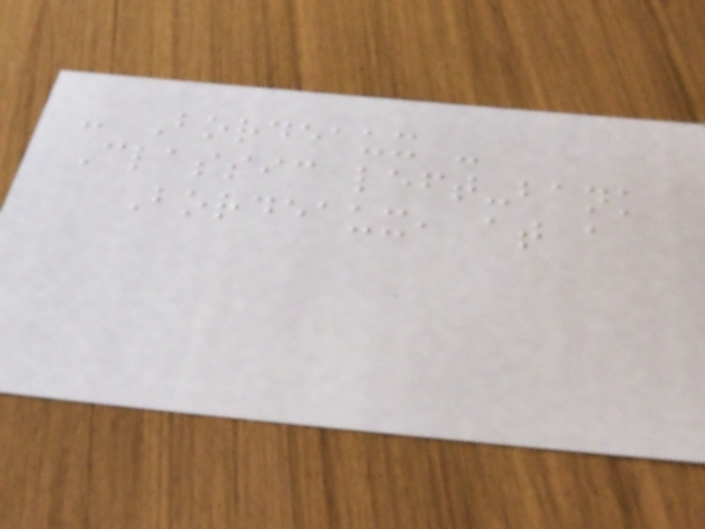- Bordeaux -
Classic left-bank
Bordeaux, at a
